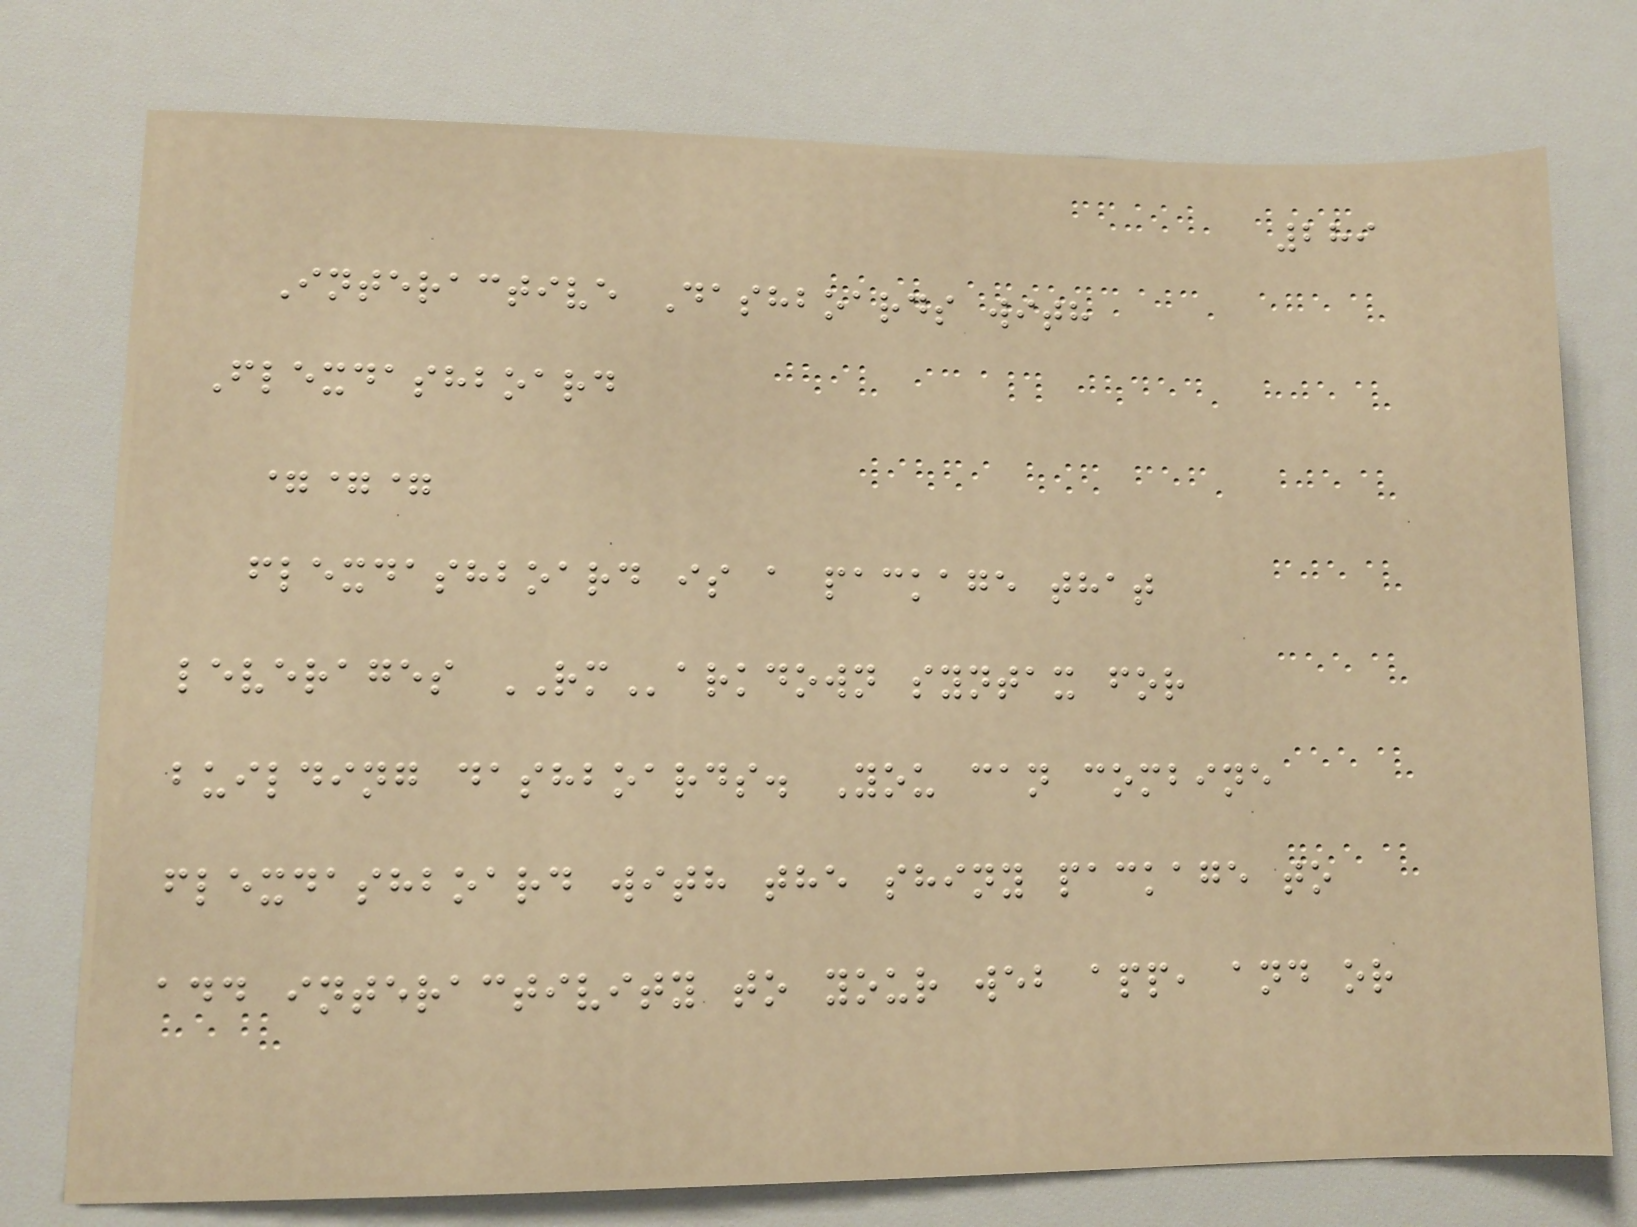289
Interactive Dashboards with
Flexdashboard
===
flexdashboard is a package that
leverages RMarkdown syntax for
building dashboards. You can combine
flexdashboard with the shiny package to
add interactivity to your web app, and or
